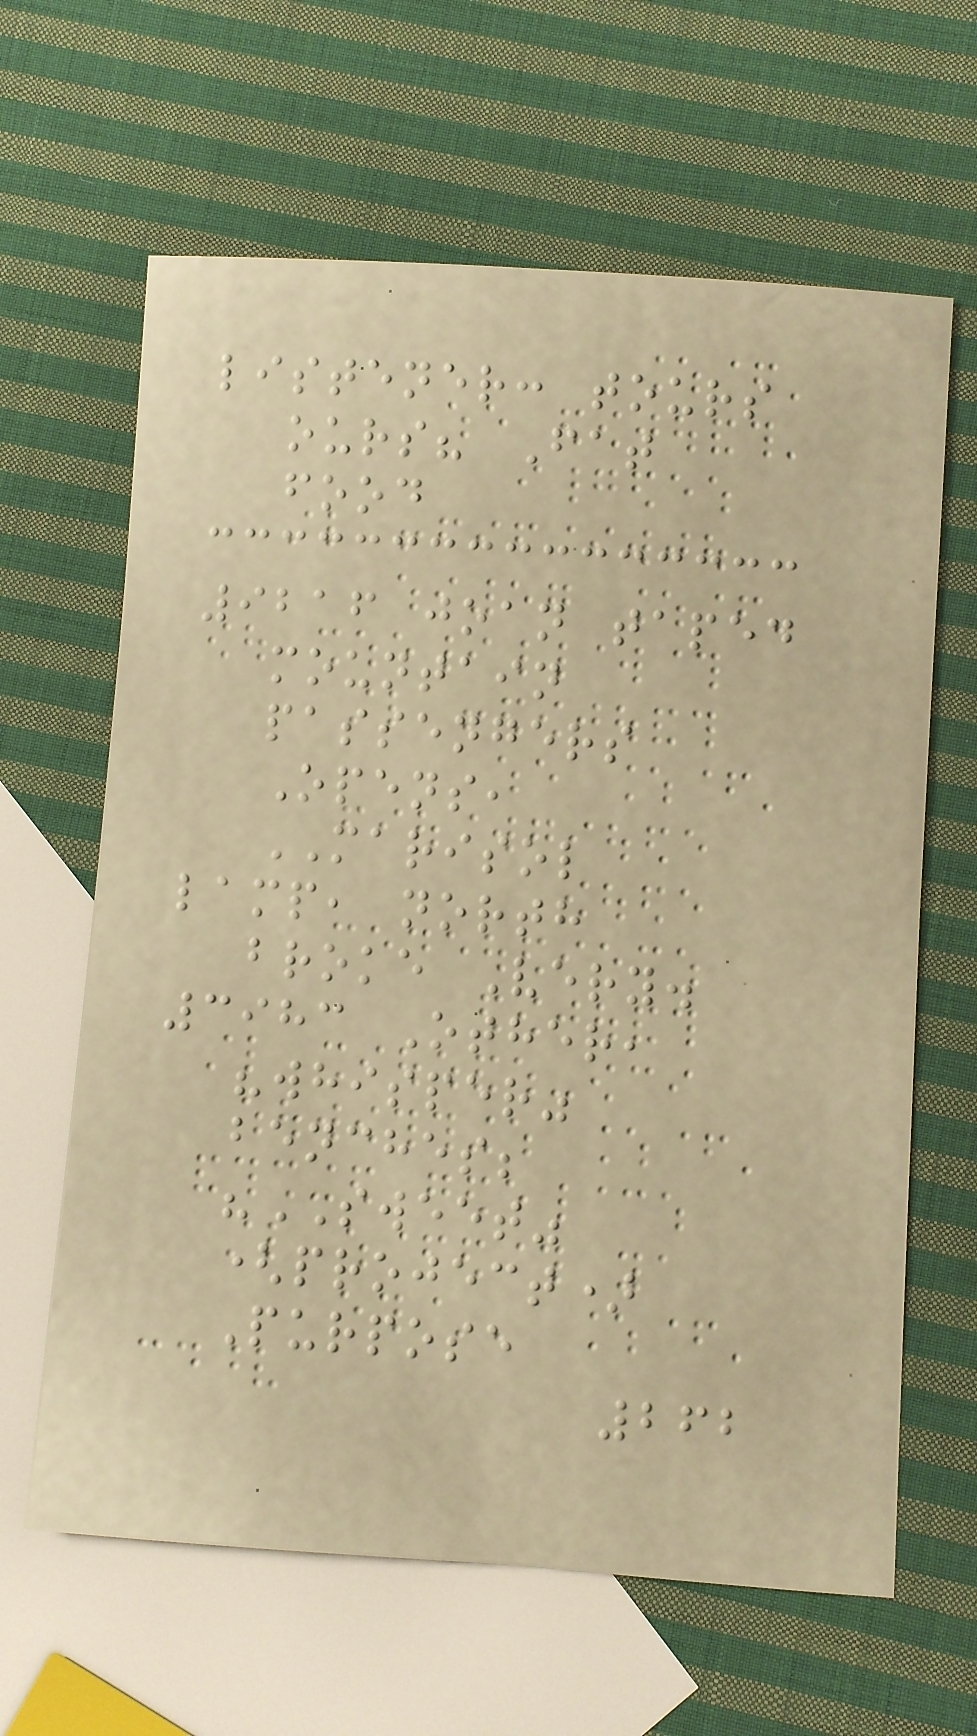listener: tours
ours? Fat
food
9216 joan taped
mountain
passengers
Opens,
MARISOL
lamp, north
broke Very.
3983 Other,
"whisper"
benches;
"SWEET"
(project)
Purpose
262
